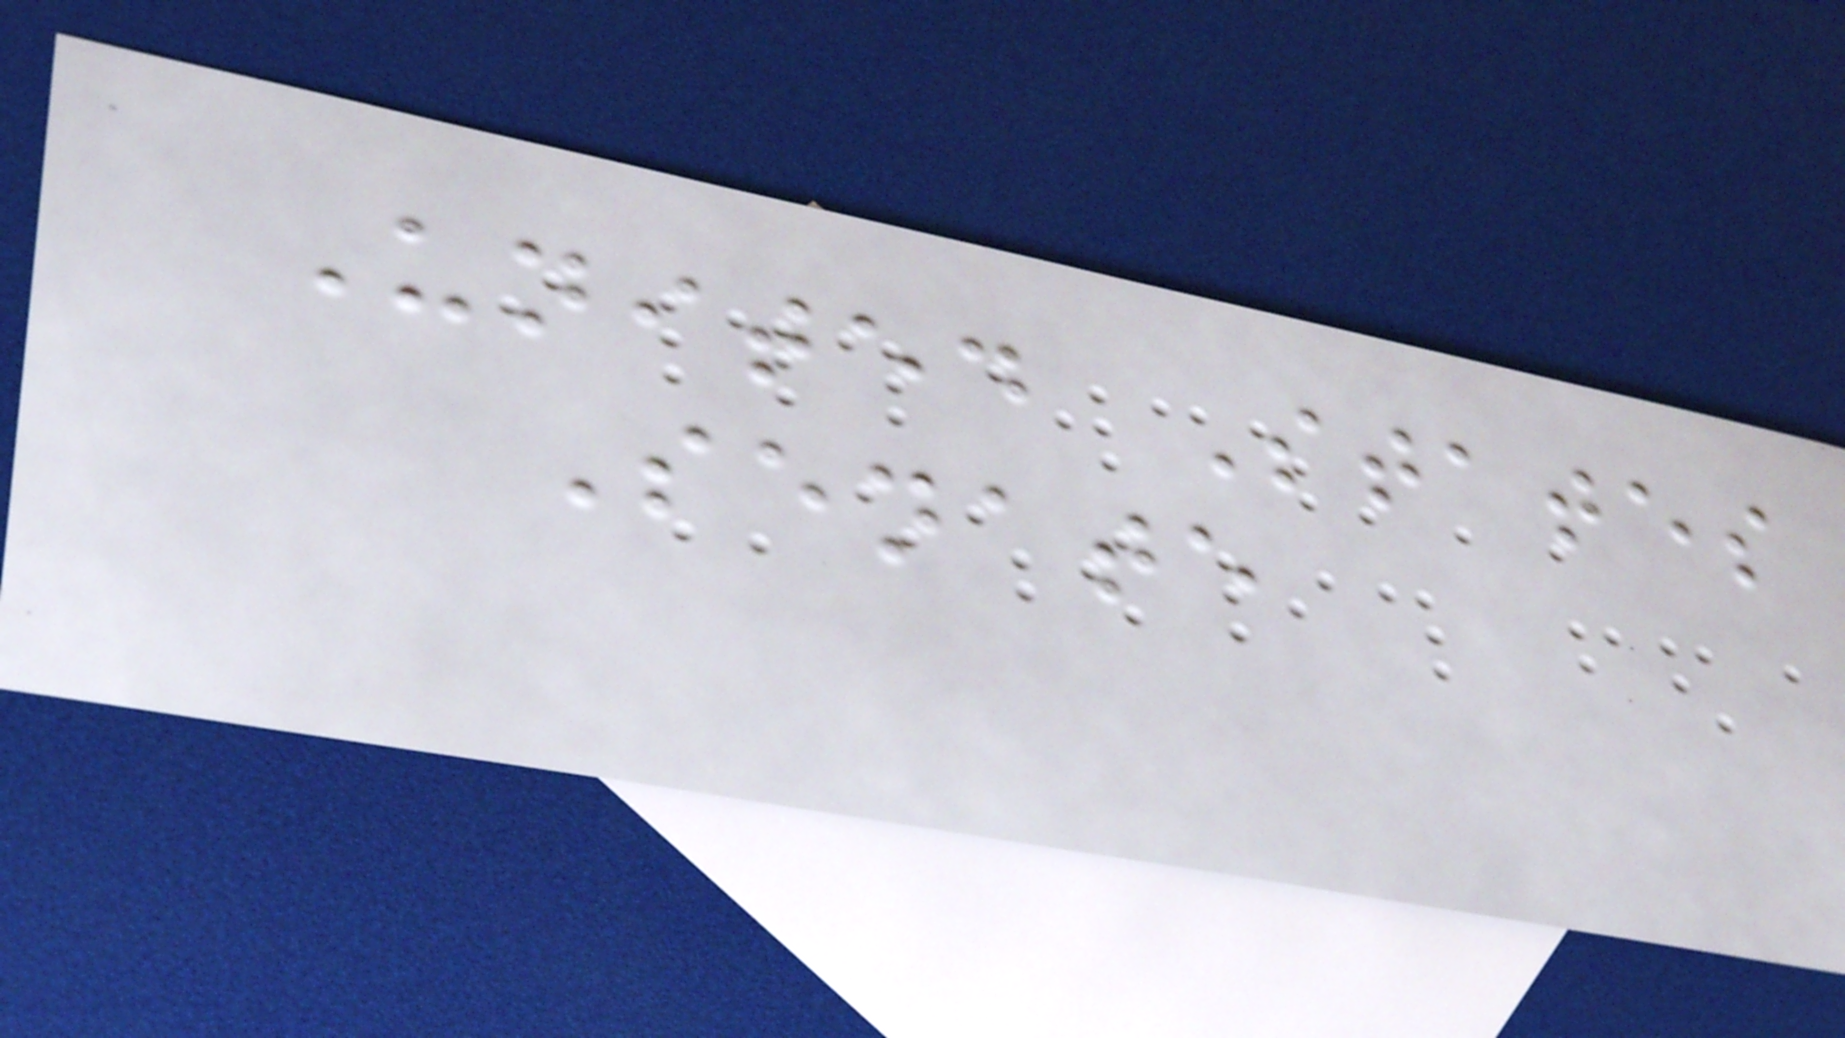United States
Senate
